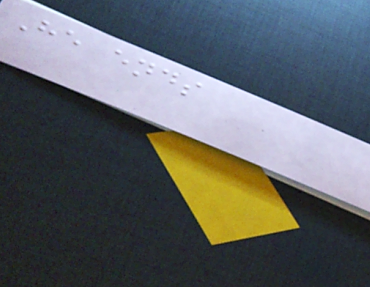He ends
